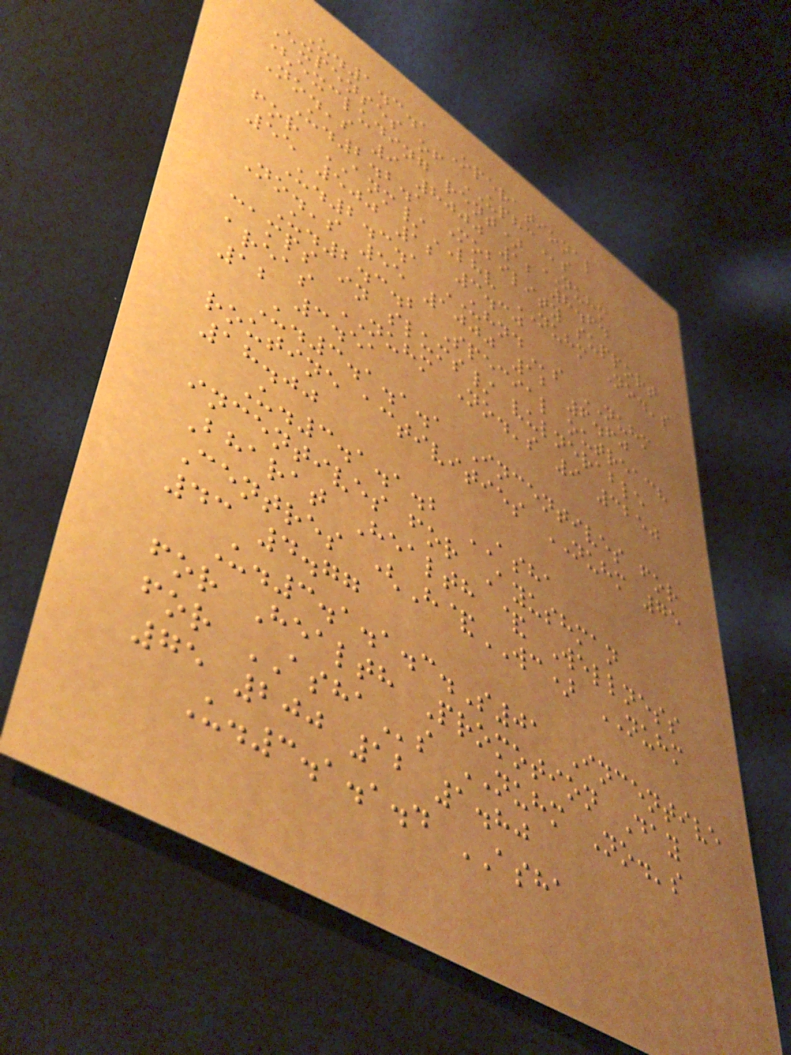U.1.3.1 Operational
Expenses of UPHCs
(excluding rent) NUHM
No.'s 9 8000 12 8.64
U.2.2.1 Mobility support
for ANM/LHV NUHM No.'s
55 500 12 3.30
U.2.3.1 UHNDs NUHM
No.'s 55 1000 12 6.60
U.2.3.2 Special outreach
camps in slums/ vulnerable
areas NUHM No.'s 9 3250
12 3.51
U.3.1.1.1 Incentives for
routine activities NUHM 75
18.00
U.3.1.1.2 ASHA
incentives for Ayushman
Bharat Health & Wellness
Centres (H&WC) NUHM
43 4.77
U.3.1.1.3.S01 Incentive
for Health Promotion Day
for ASHAs NUHM No.'s
75 200 12 1.80
U.3.1.1.4 ASHA
